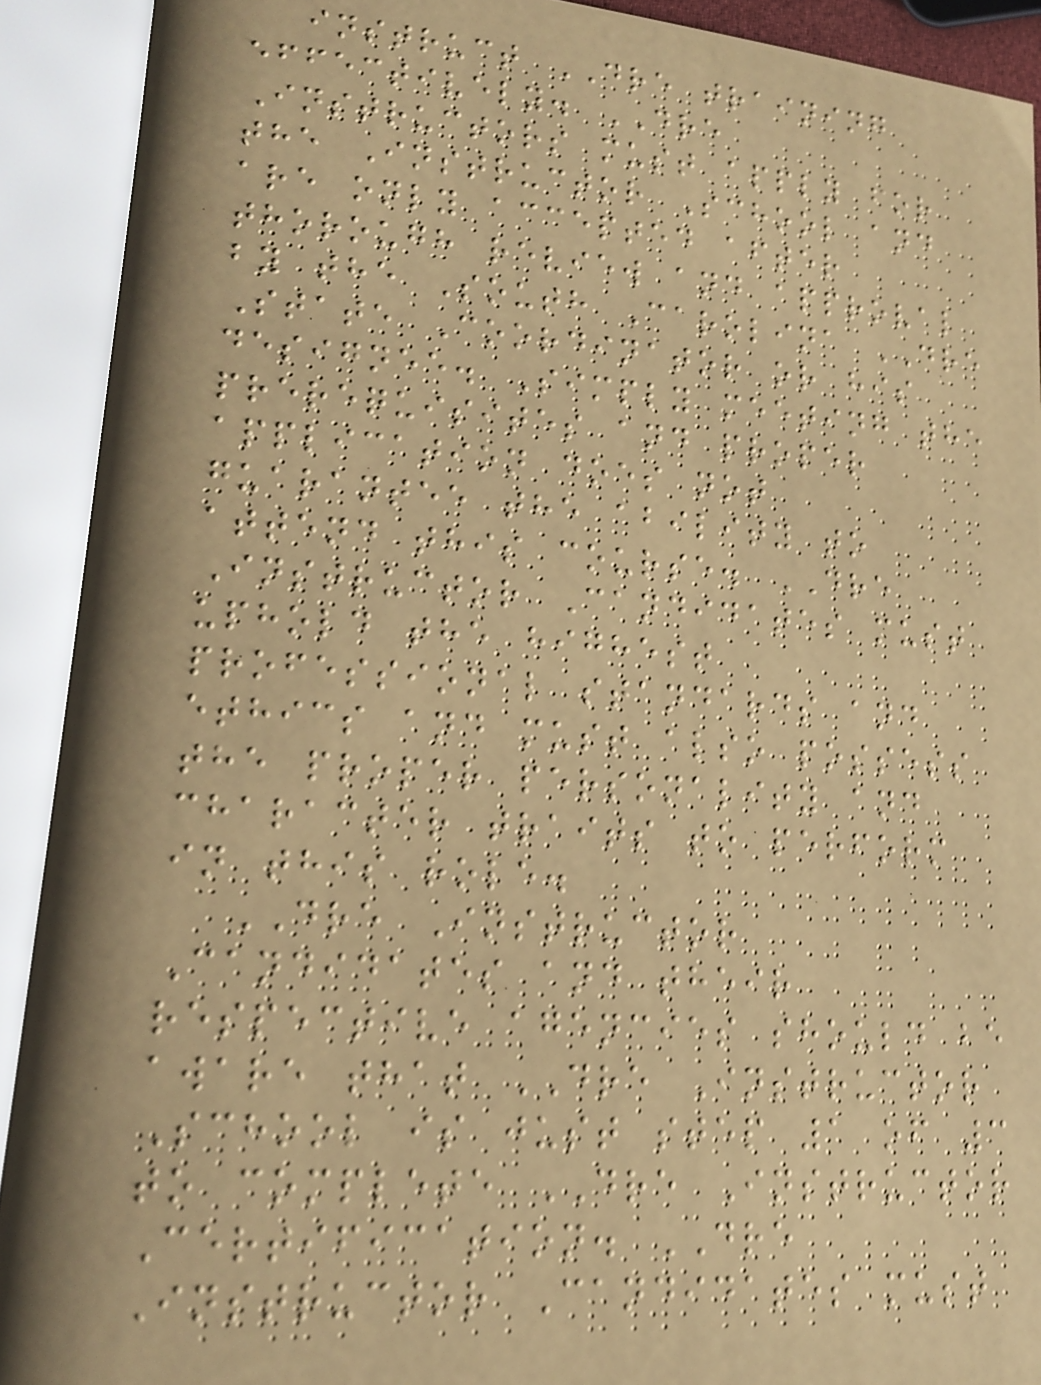instruct DRE training
effectively. DRE
Instructors must apply for
the Instructor School and
are only accepted after
thorough review and approval
by the South Carolina DRE
State Coordinator or his
designee. Simply meeting the
prerequisites and proper
application does not
guarantee the ability to
attend this course. DRE
Instructor Candidates must
uphold the highest
professional standards and
ethics and must also possess
the proper personality and
character traits to perform
in this role.
DRE Instructor
Candidates and their
respective agencies should be
aware that DRE Instructor
School is just step 1 of 3
to complete DRE Instructor
Certification. DRE
Instructor Candidates must
